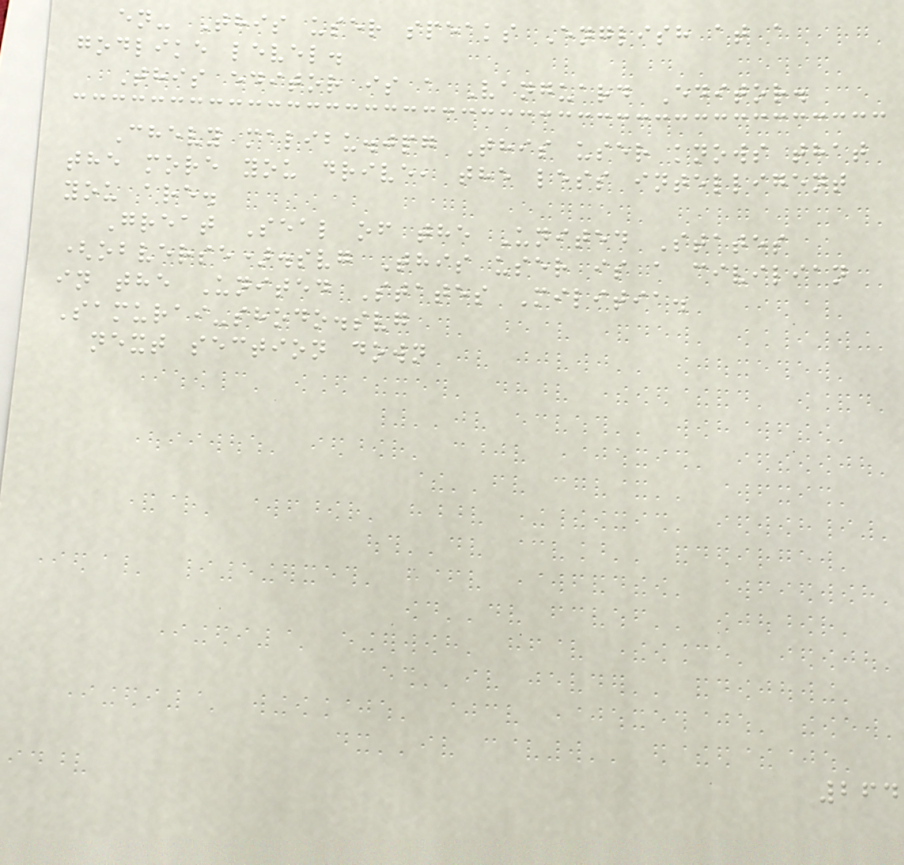en- This user speaks English at a
godlike level.
This editor is a Vanguard Editor.
Chevy malibu.jpg This user knows that
the more you drive, the less intelligent
you are.
Great Seal of the United States
(obverse).svg This user is a civilian
in the United States Militia.
Samurai-shodo.svg
next section down
264
